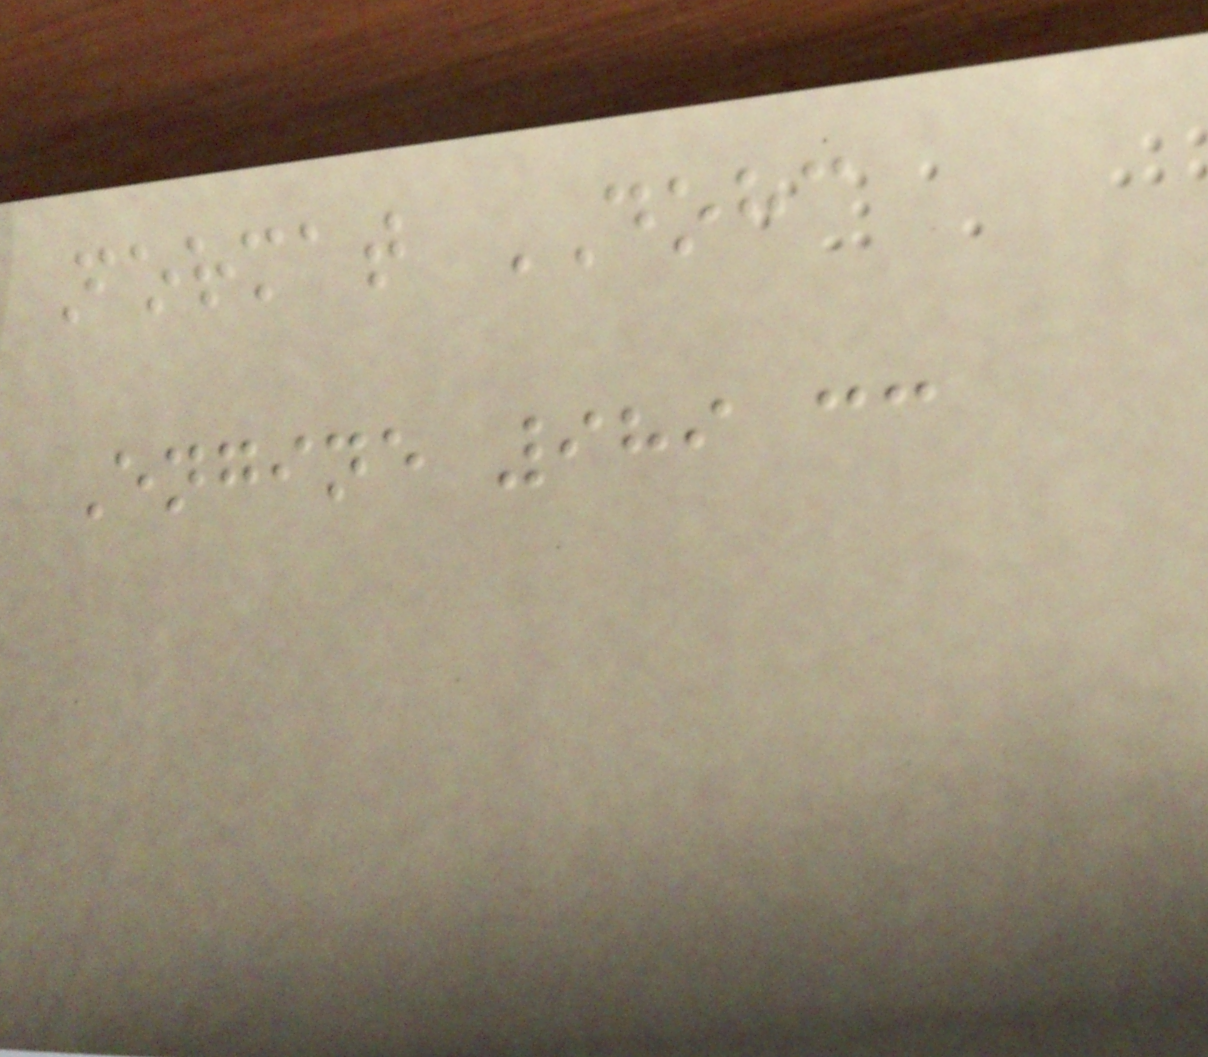Format DOHC
Engine 989 cc
